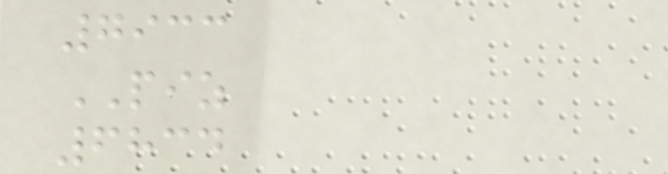7933
PIZ
6834
